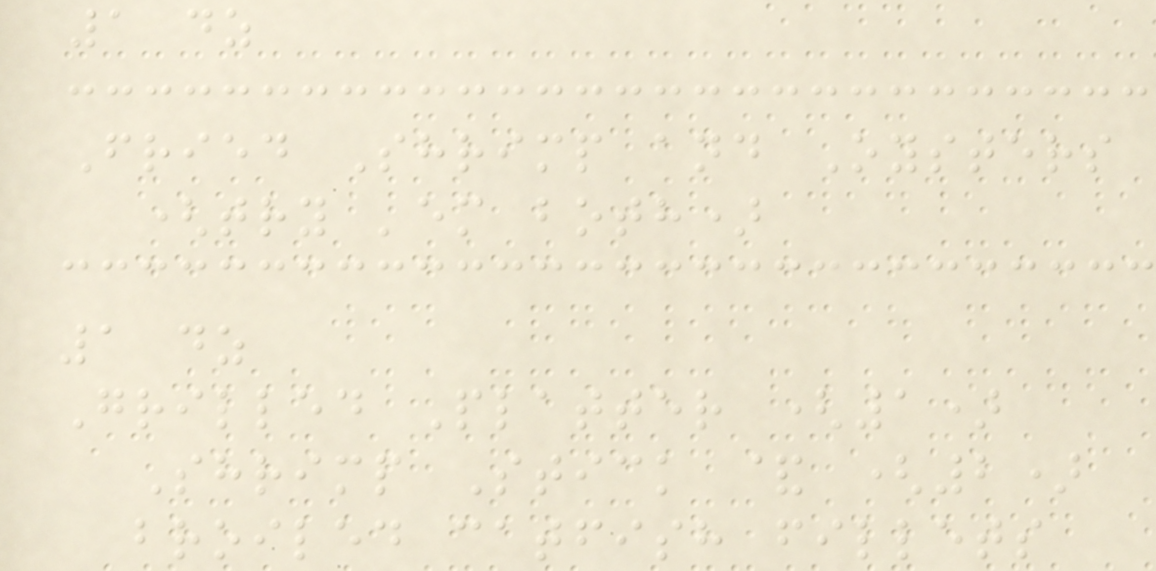1 dz
Fried Shrimp and Oysters
(try 'em both)
1 dz
Grilled Platter (1)
Shrimp Stick & (2)
broiled catfish fillets
